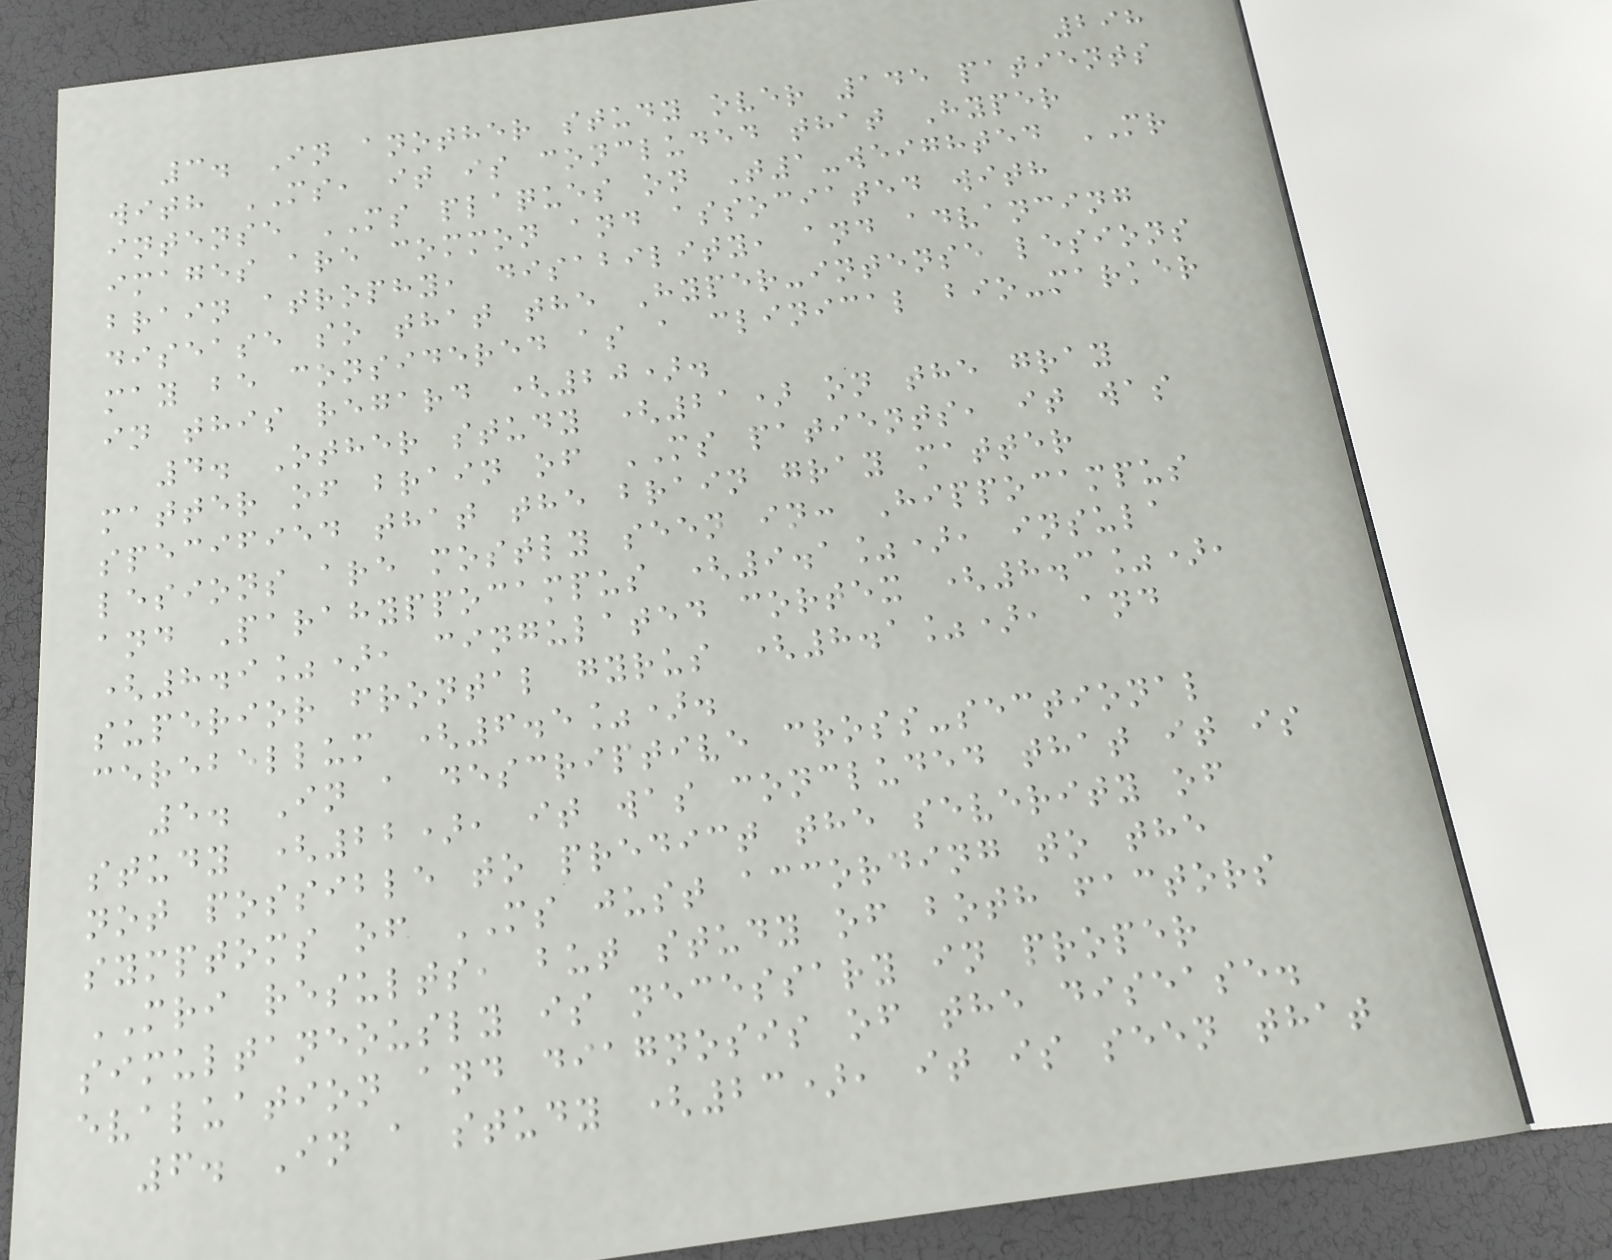298
3. In another study over 145 patients
with MS, it is concluded that Hyper
intense MS plaques on T1-weighted MR
images are common and associated with
brain atrophy, disability, and advancing
disease so that the Hyper-intense lesions
may be considered as a clinical bio-marker
in this regard (20).
4. Other study (21) on the gray
matter of brain of MS patients, it was
specified that the brain gray matter
lesions are mostly seen in: Hippocampus
and Parahyppocampus (9.1%), insula
(8.9%), cingulated cortex (8.3%),
superior frontal gyrus (8.1%), and
cerebellum (6.5%).
5. In a descriptive cross-sectional
study (22), it was concluded that it is
not possible to predict the severity of
symptoms of MS just according to the
MRI results, but study of both factors
simultaneously is necessary in proper
evaluation and diagnosis of the disease.
6. In a study (23), it is seen that
